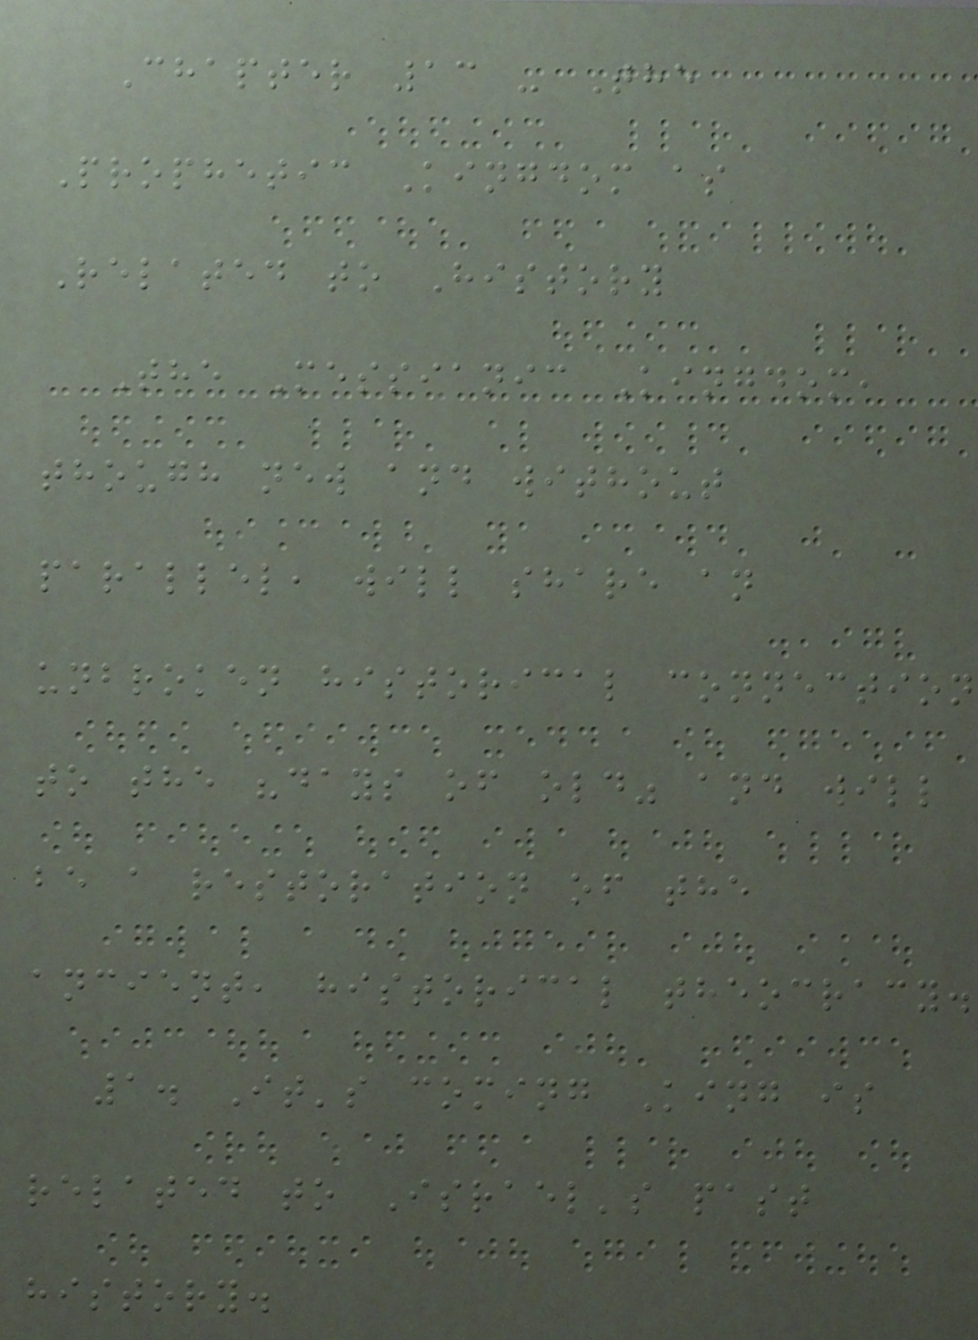Chapter 13 - The
Prophetic Kingdom as
Related to History
The Messianic Kingdom,
though new and without
parallel, will share an
unbroken historical connection
to the "days of old" and will
be a restoration of the
ancient, historical theocracy.
1. It's coming King is
related to Israel's past
history.
